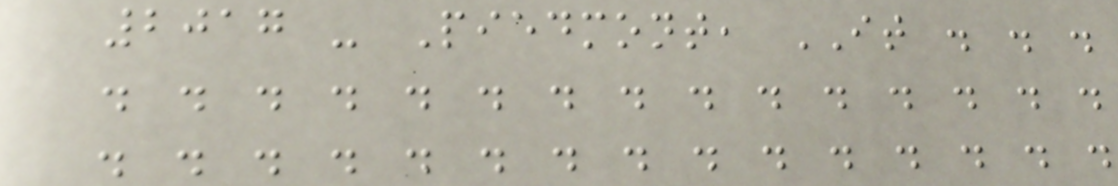2017 - Piedmont, IT . . .
. . . . . . . . . . . . . . .
. . . . . . . . . . . . . . .
